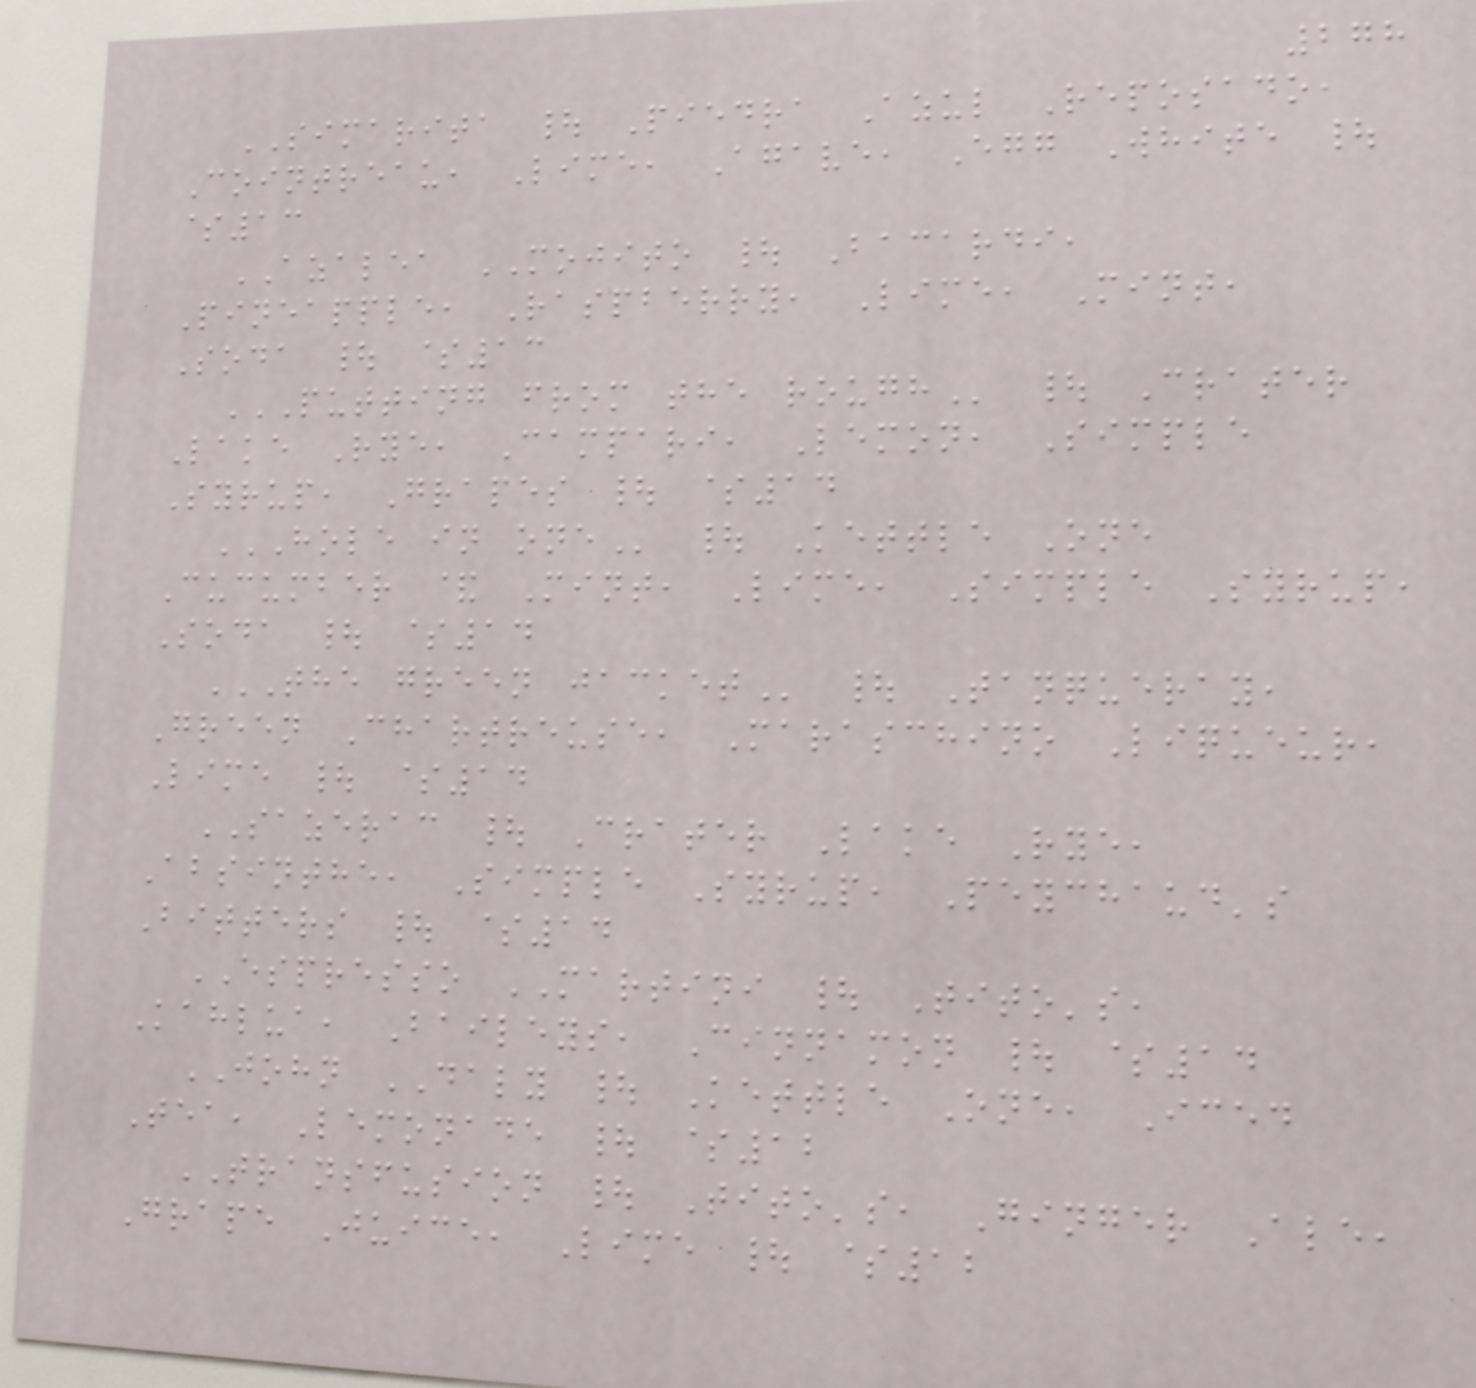278
SIMARITA | Piedra Azul Reposado,
Cointreau, Lime, Agave, Egg White |
$13
AZALEA MOJITO | Bacardi,
Pineapple, Raspberry, Lime, Mint,
Soda | $13
PUTTING FROM THE ROUGH | Crater
Lake Rye, Campari, Lemon, Simple
Syrup, Grapes | $14
HOLE IN ONE | Kettle One
Cucumber & Mint, Lime, Simple Syrup,
Soda | $14
THE GREEN JACKET | Tanqueray,
Green Chartreuse, Maraschino Liqueur,
Lime | $14
SAZERAC | Crater Lake Rye,
Absinthe, Simple Syrup, Peychaud's
Bitters | $14
ESPRESSO MARTINI | Tito's,
Kahlua, Baileys, Cinnamon | $14
JOHN DALY | Kettle One, Iced
Tea, Lemonade | $12
TRANSFUSION | Tito's, Ginger Ale,
Grape Juice, Lime | $12
